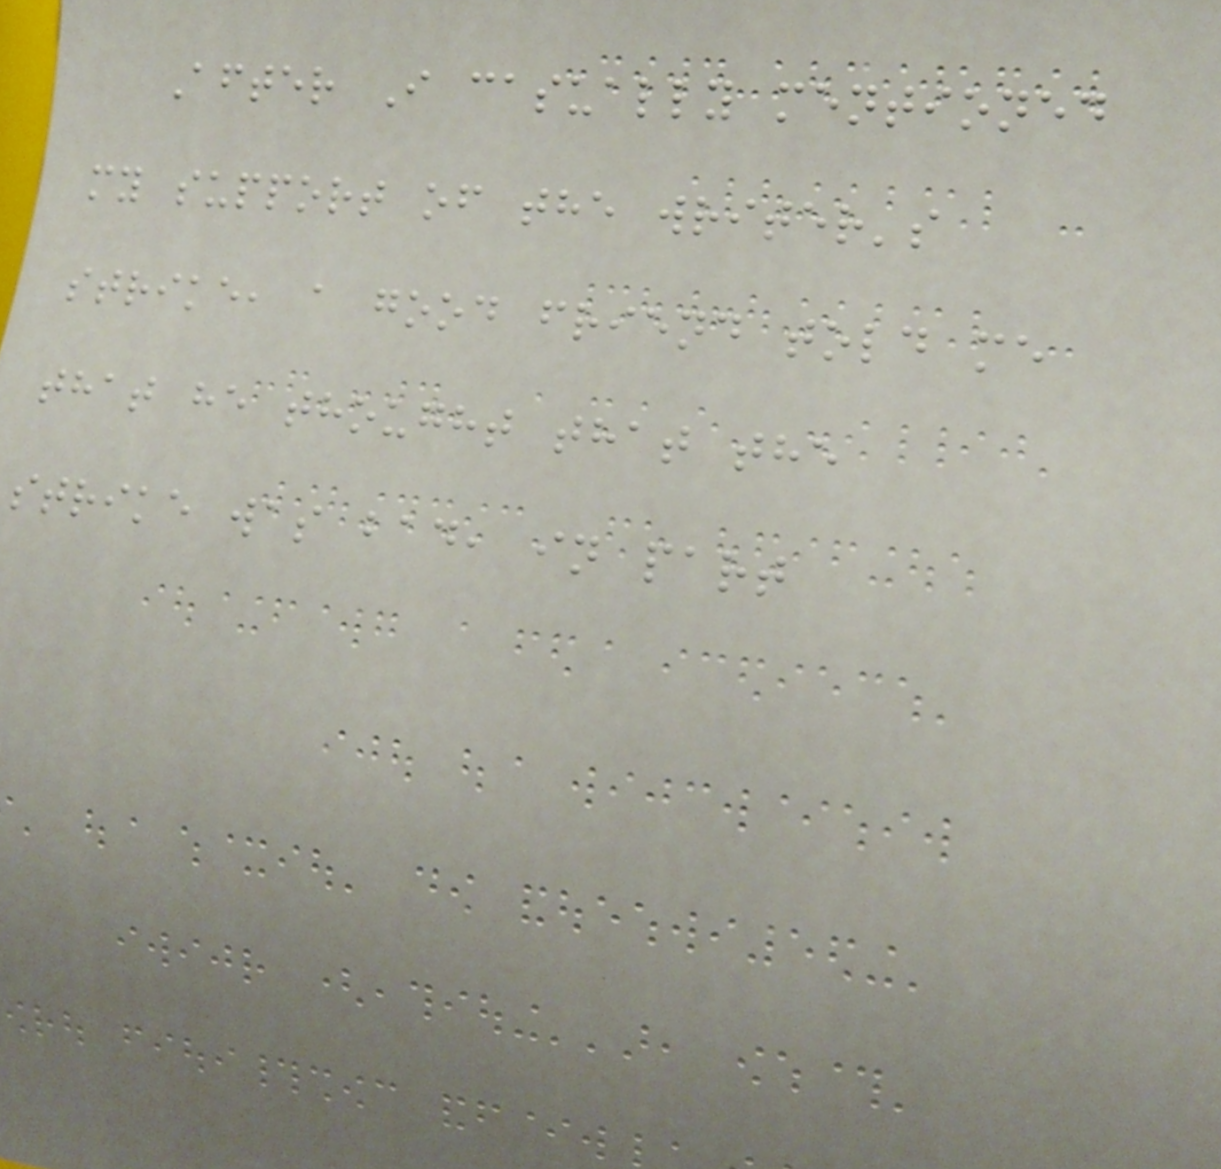After I casually mentioned
my support of the writer's
strike, a good friend told me
that he thought that the
strike was bad, in part
